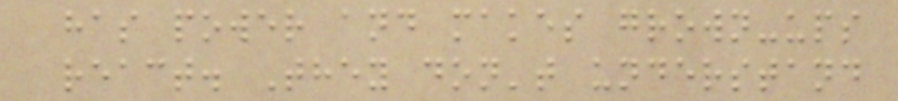has power and makes grown-ups
react. They don't understand
